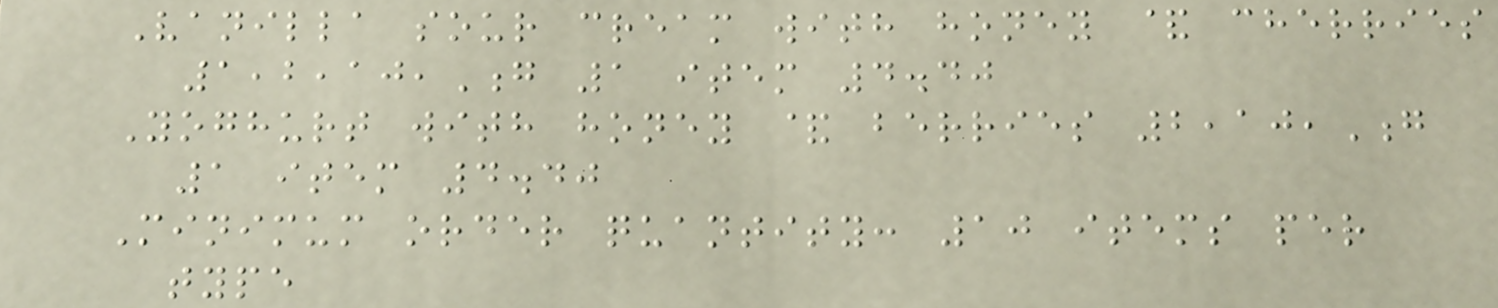Vanilla sour cream with honey & cherries
1,2,10,G 1 item 4.40
Yoghurt with honey & berries 2,10,G
1 item 4.40
Minimum order quantity: 10 items per
type
